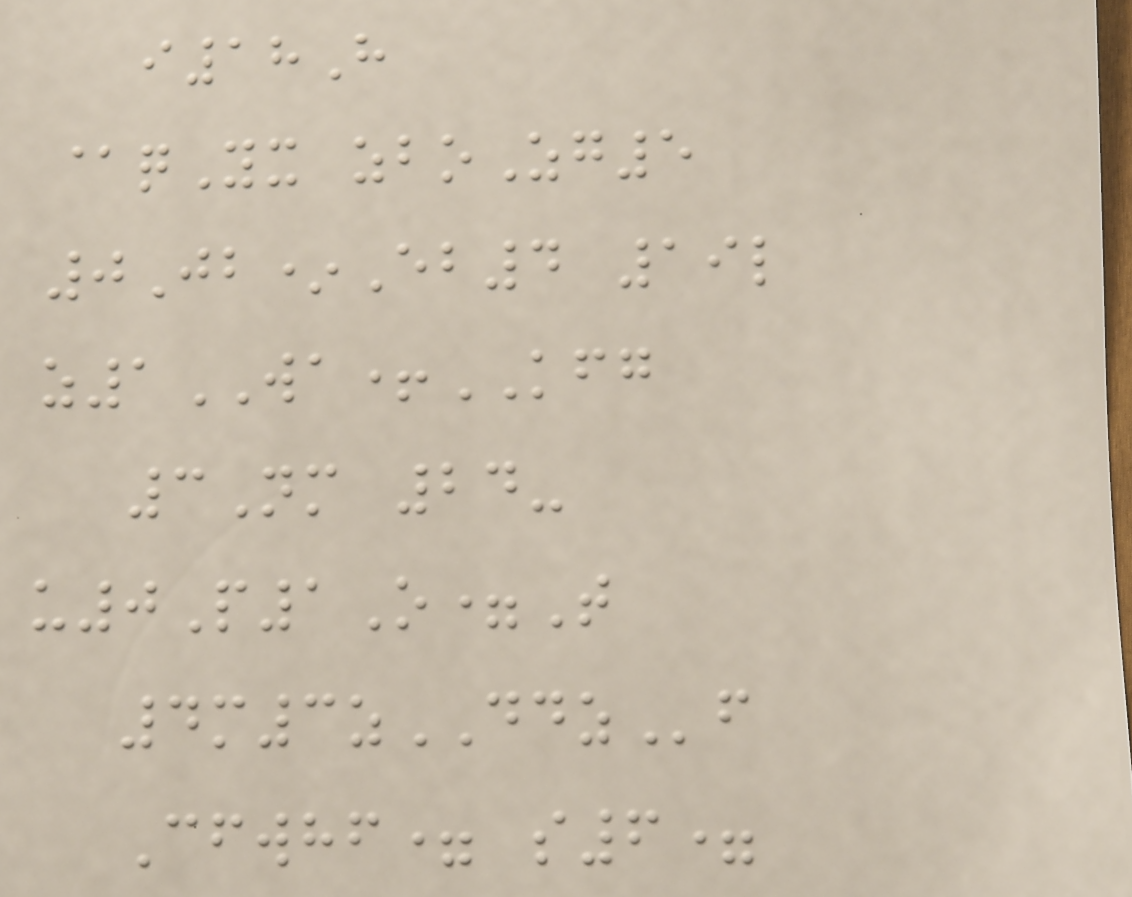i18H
@qYx zboZg5
0Jb*Eb4 19l
z1WA+KFG
3Nm 24-
u0P1O=T
4m3zDDZf
Cfwhf= s6=
